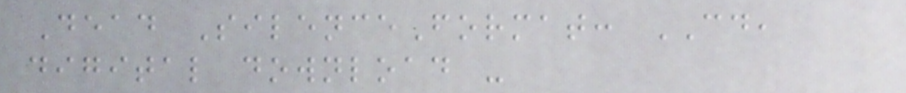Dead SilenceFormat: CD,
digital download -
